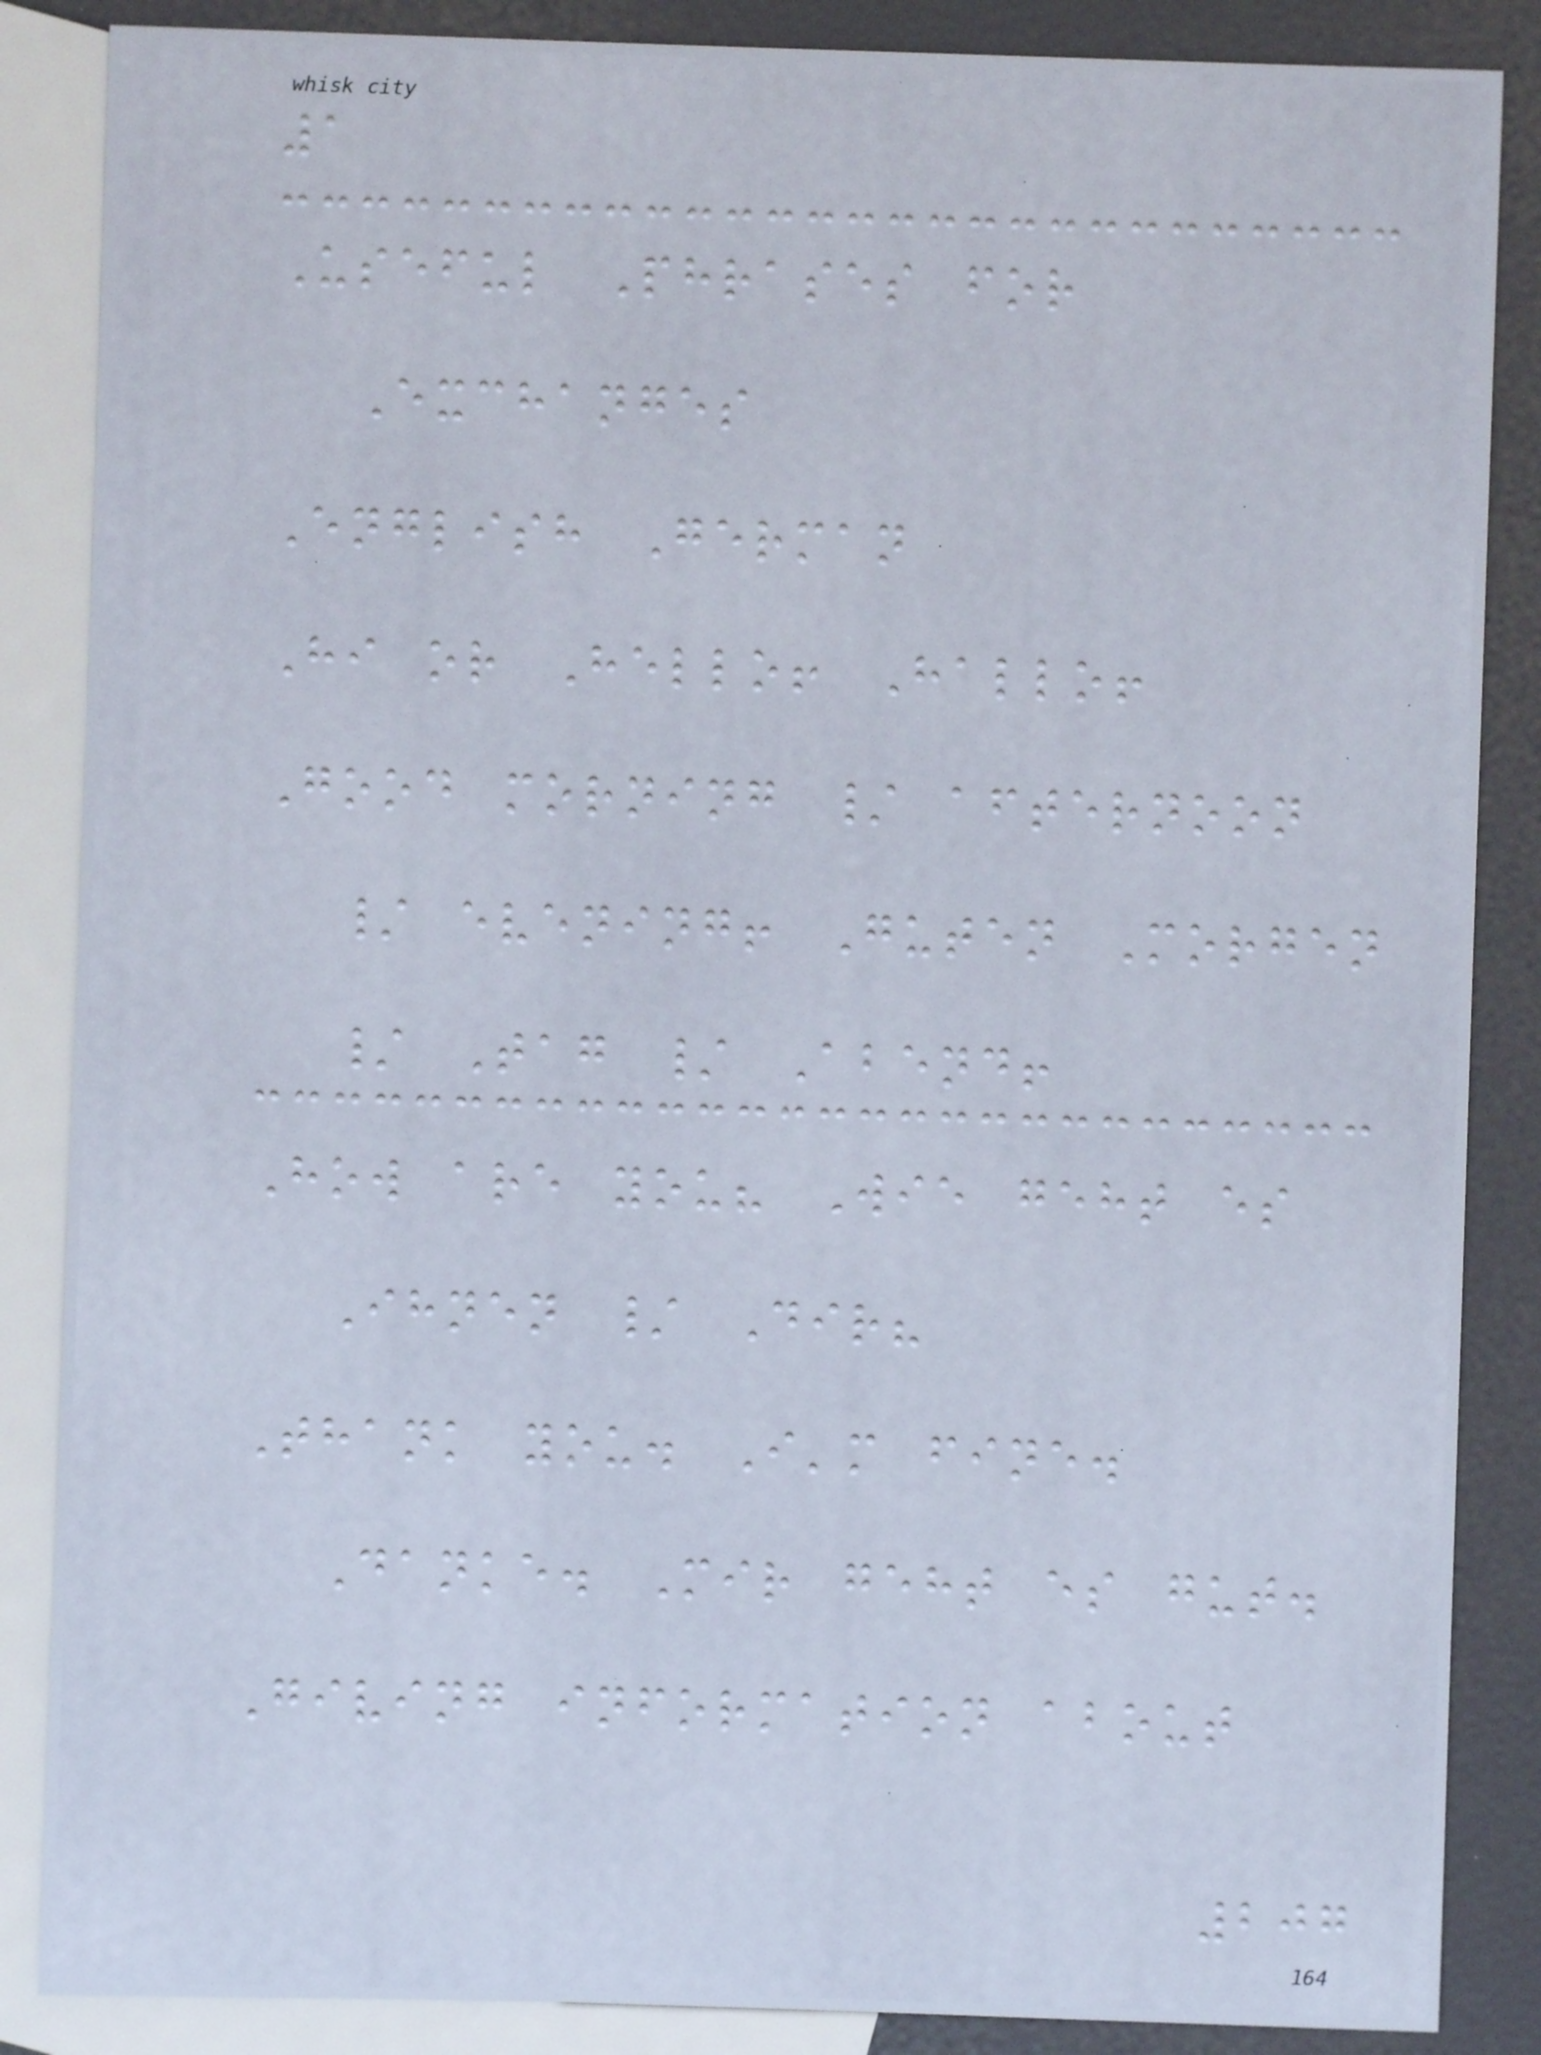1
Useful Phrases for
Exchanges
English German
Hi or Hello! Hallo!
Good morning / afternoon
/ evening! Guten Morgen
/ Tag / Abend!
How are you? Wie geht es
Ihnen / Dir?
Thank you. I'm fine.
Danke. Mir geht es gut.
Giving information about
207
